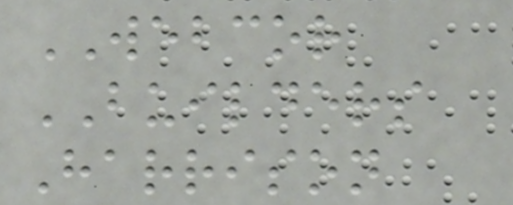WEBCOR
BUILDERS
Harrison
